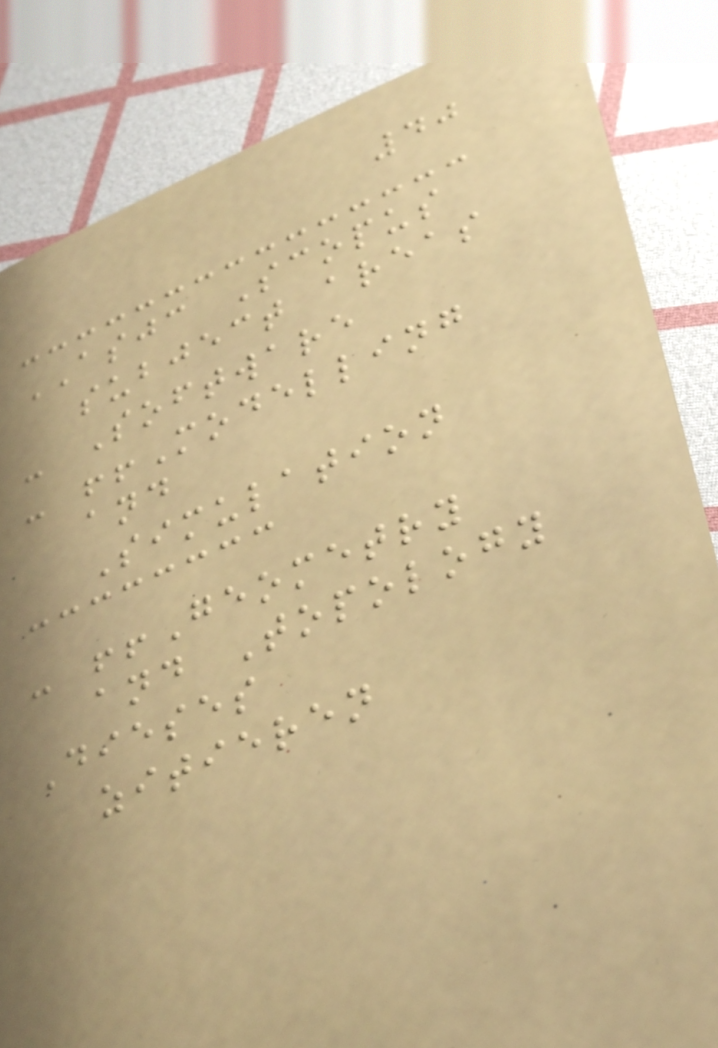40
ASJC Scopus
subject areas
- Software
- !!Modelling
and
Simulation
- !!Geometry
and Topology
Dieses
zitieren
